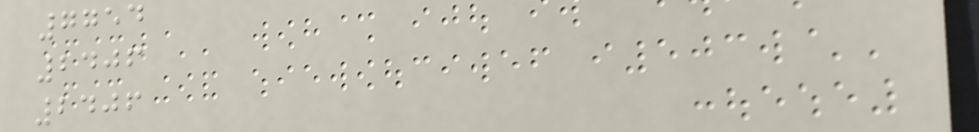7754
2406
2406
